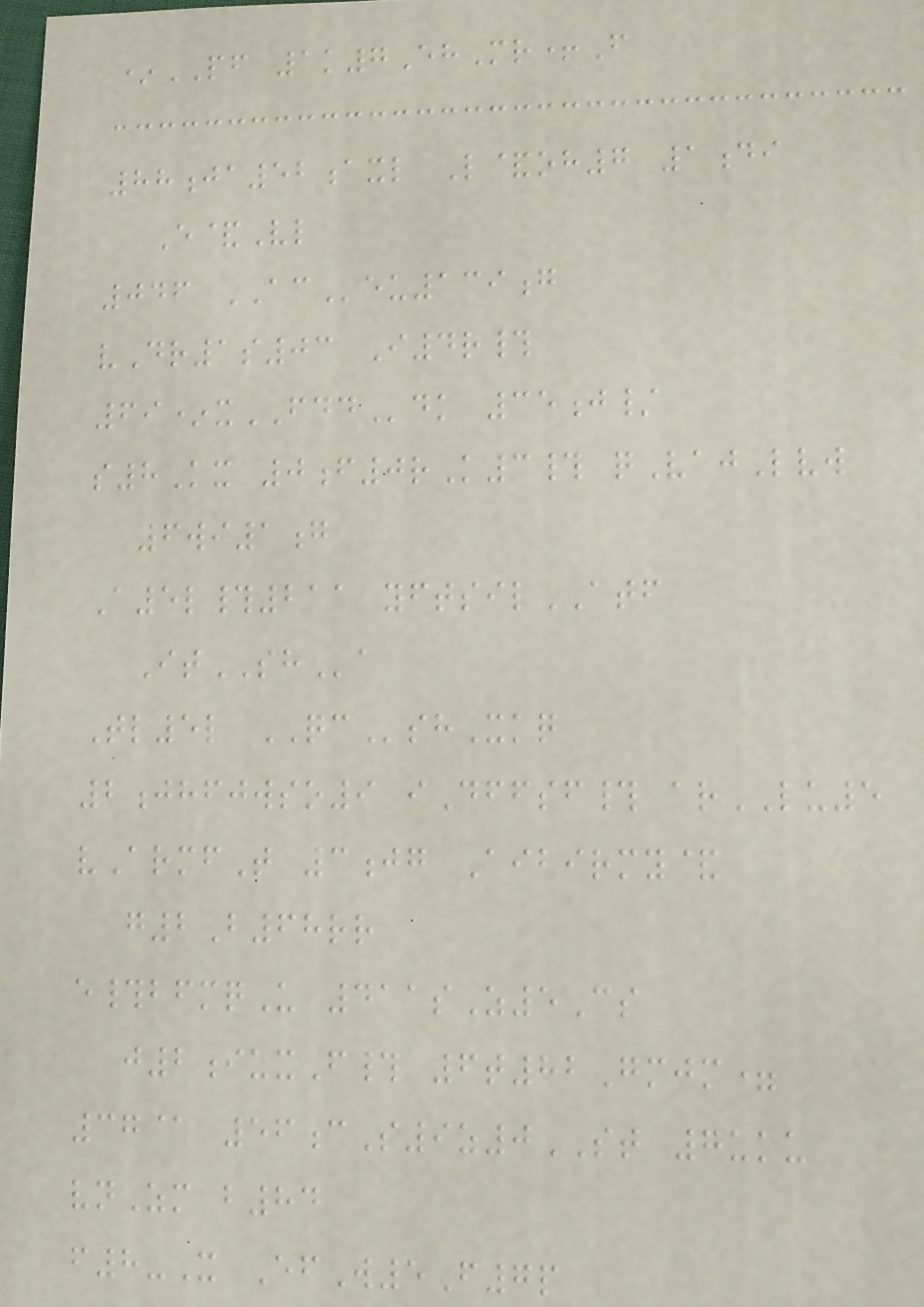*PF 1k7EhMr+F
88ja52axl L&oh7 1di
E&Vl
046 ACeu139g
vDr1s03 I4r#
69*xFDDdk 35j/
s8Kx 0f0rK3# qVajLvw
6wi1g
A5l#211 yftsilATF
ItSHa
Tl5l QCshXkq
2jhfjwso9 iDffsf# arLU5
vArmfT 3jg Aibirmy&
g2B68rr
e#bfmqU 411sZ5Cs
j2iuxF# 6t82Gmjm=
37@ 56cS9z0ST 7uku
vnZm b84
f8-X EfW5F7p
